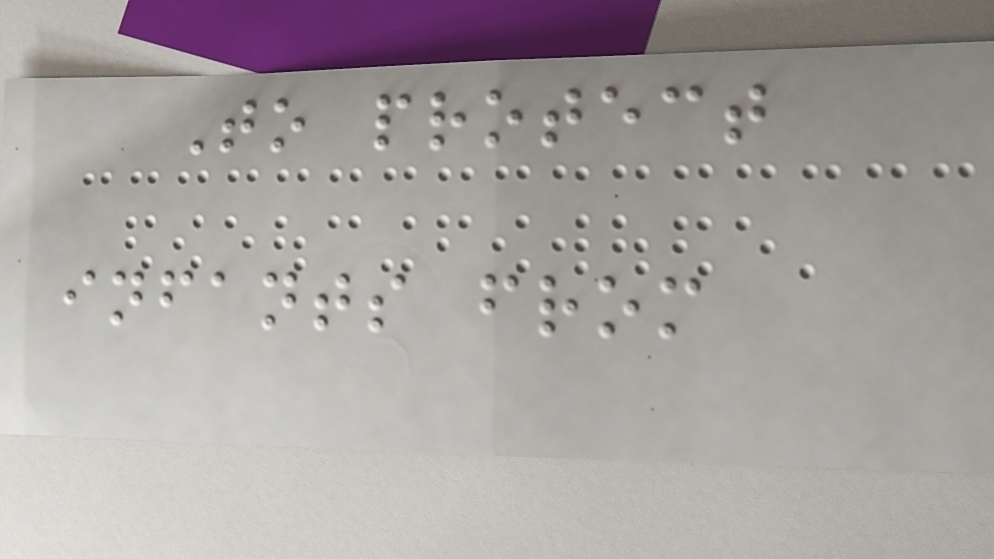To protect
infants from
